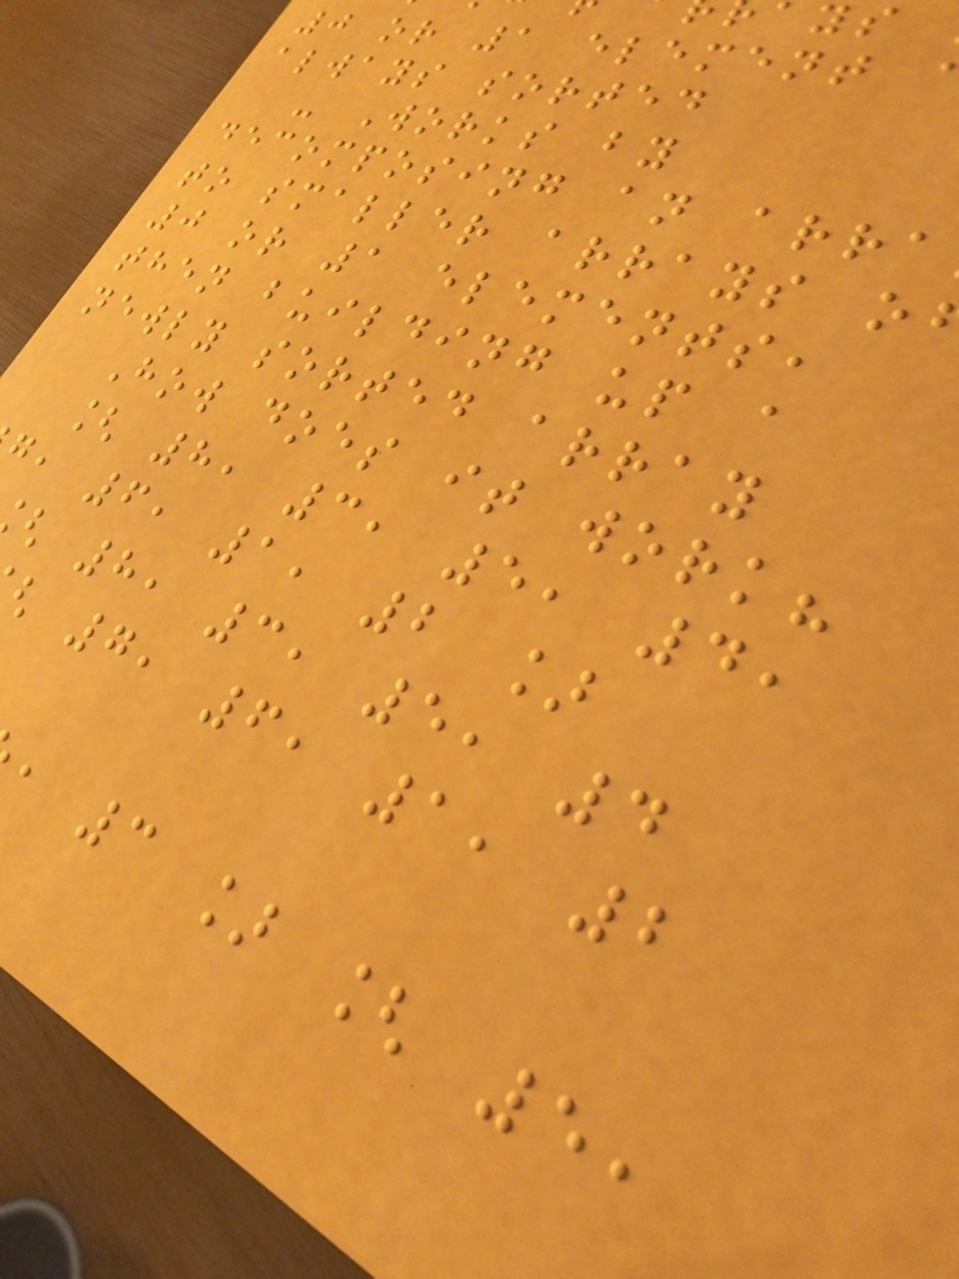0 or 1 element
always sorted
- Works by
decomposing an arra
to smaller arrays o
0 or 1 elements,
then building up a
newly sorted array
How does it work?
[ 8, 3, 5, 4,
g, 6, 1, 2 ]
8, 3, 5, 4
7, 6, 1, 2
, 3 ] [ 5,
